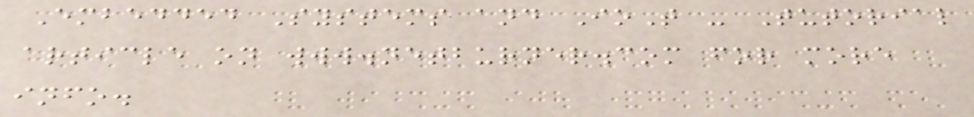Embedded Systems and IoT - Tutorial
article on www.netburner.com for more
info.
